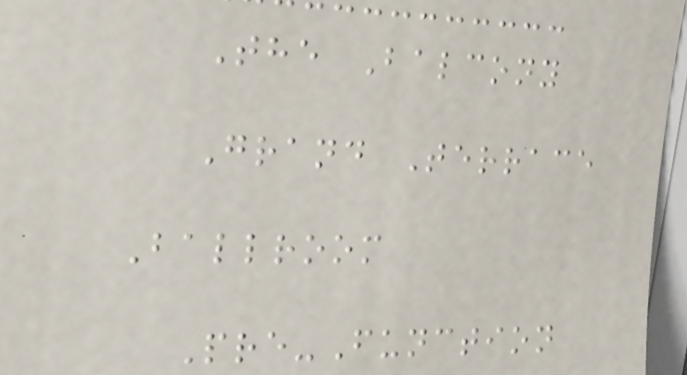The Balcony
Grand Terrace
Ballroom
Pre-Function
